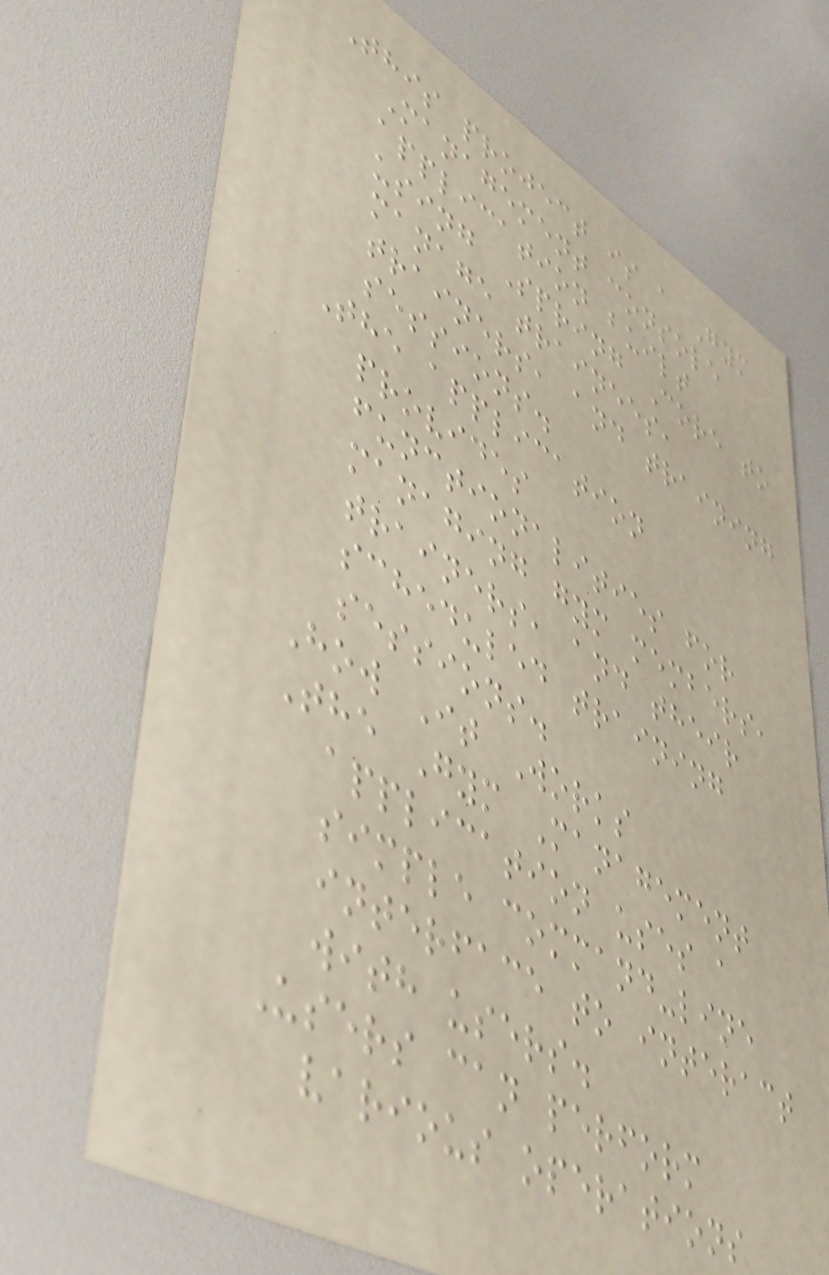This project is a Gym
Management console
application built
using Spring Core to
manage trainees,
trainers, and training
sessions.
The application
provides
functionalities for
managing gym members,
trainers, and their
scheduled training
sessions.
How It Works
The Gym Management
application uses a
simple command-line
interface to interact
with users.
Users can perform
various operations
